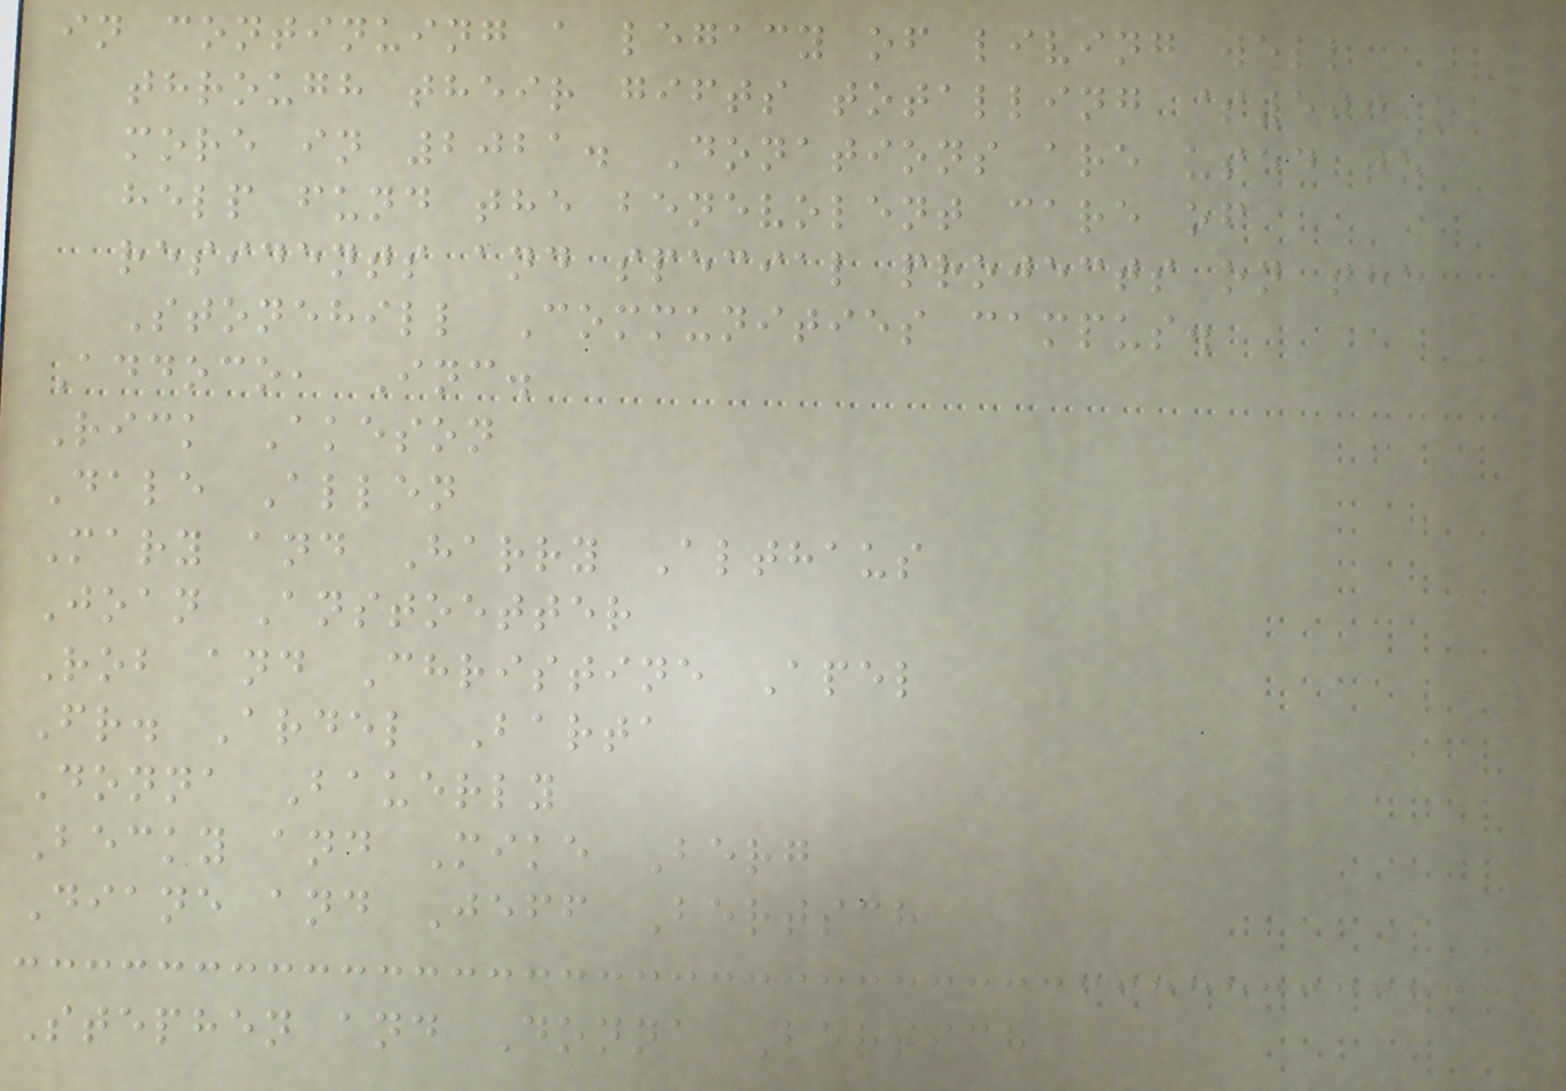in continuing a legacy of living well
through their gifts totalling $500 or
more in 2021. Donations are used to
help fund the benevolent care of
residents and special projects on the
Stonehill Communities campus.
Addoco, Inc.
Rick Akeson
Dale Allen
Mary and Harry Althaus
Joan Anstoetter
Rob and Christine Apel
Fr. Ardel Barta
Donna Bauerly
Becky and Mike Berg
Diane and Jeff Bertsch
Stephen and Donna Bertsch
